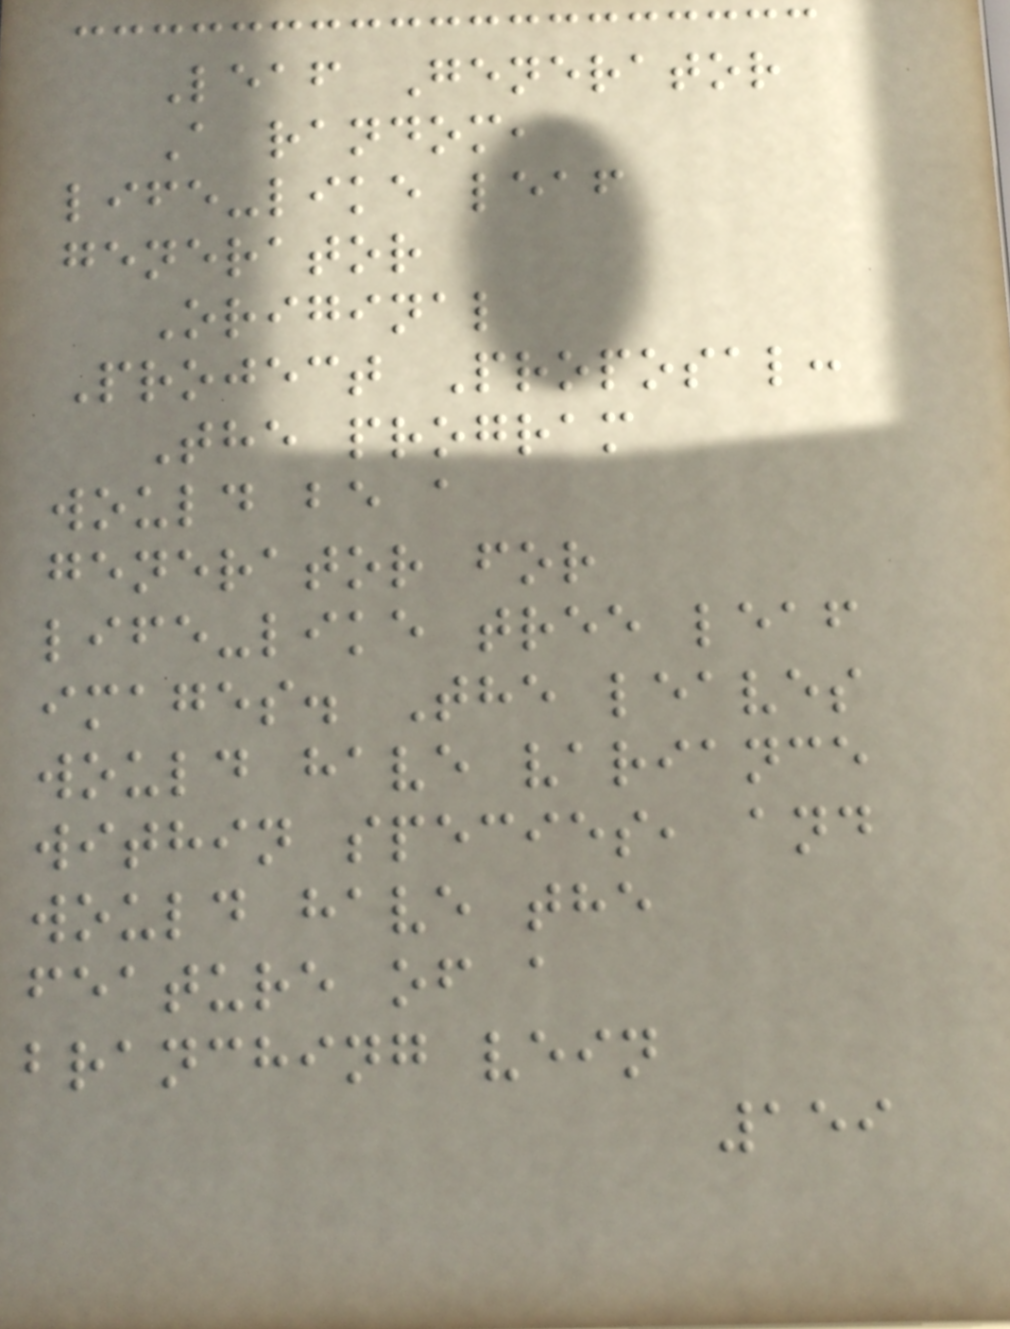Leaf Generator
A random,
life-like leaf
generator
Original
Project Proposal:
The program
would be a
generator for
life-like tree leaf
images. The leaves
would have variance
within species, and
would have the
feature of a
branching vein
159
